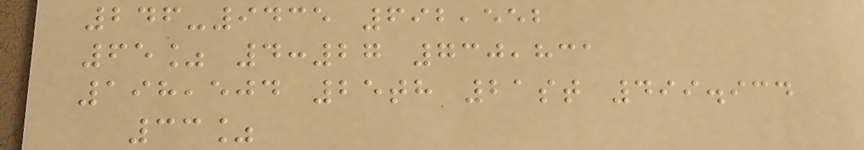246-9435 692,552
65% 4:27 730,831
198,504 25th 21st 499.934
33%
